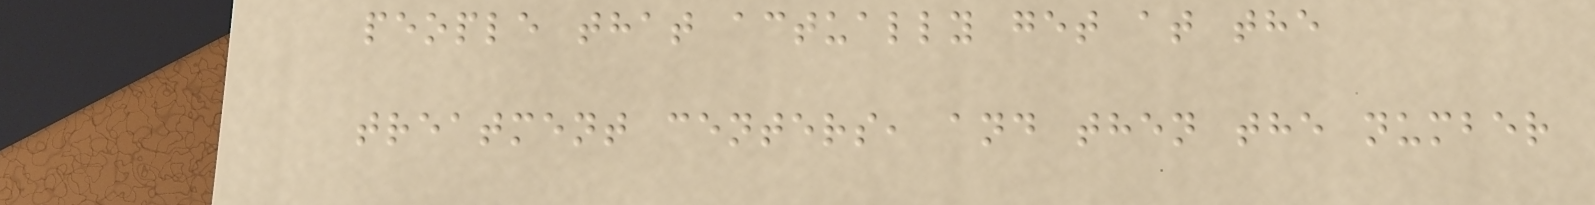people that actually get at the
treatment centers, and then the number
